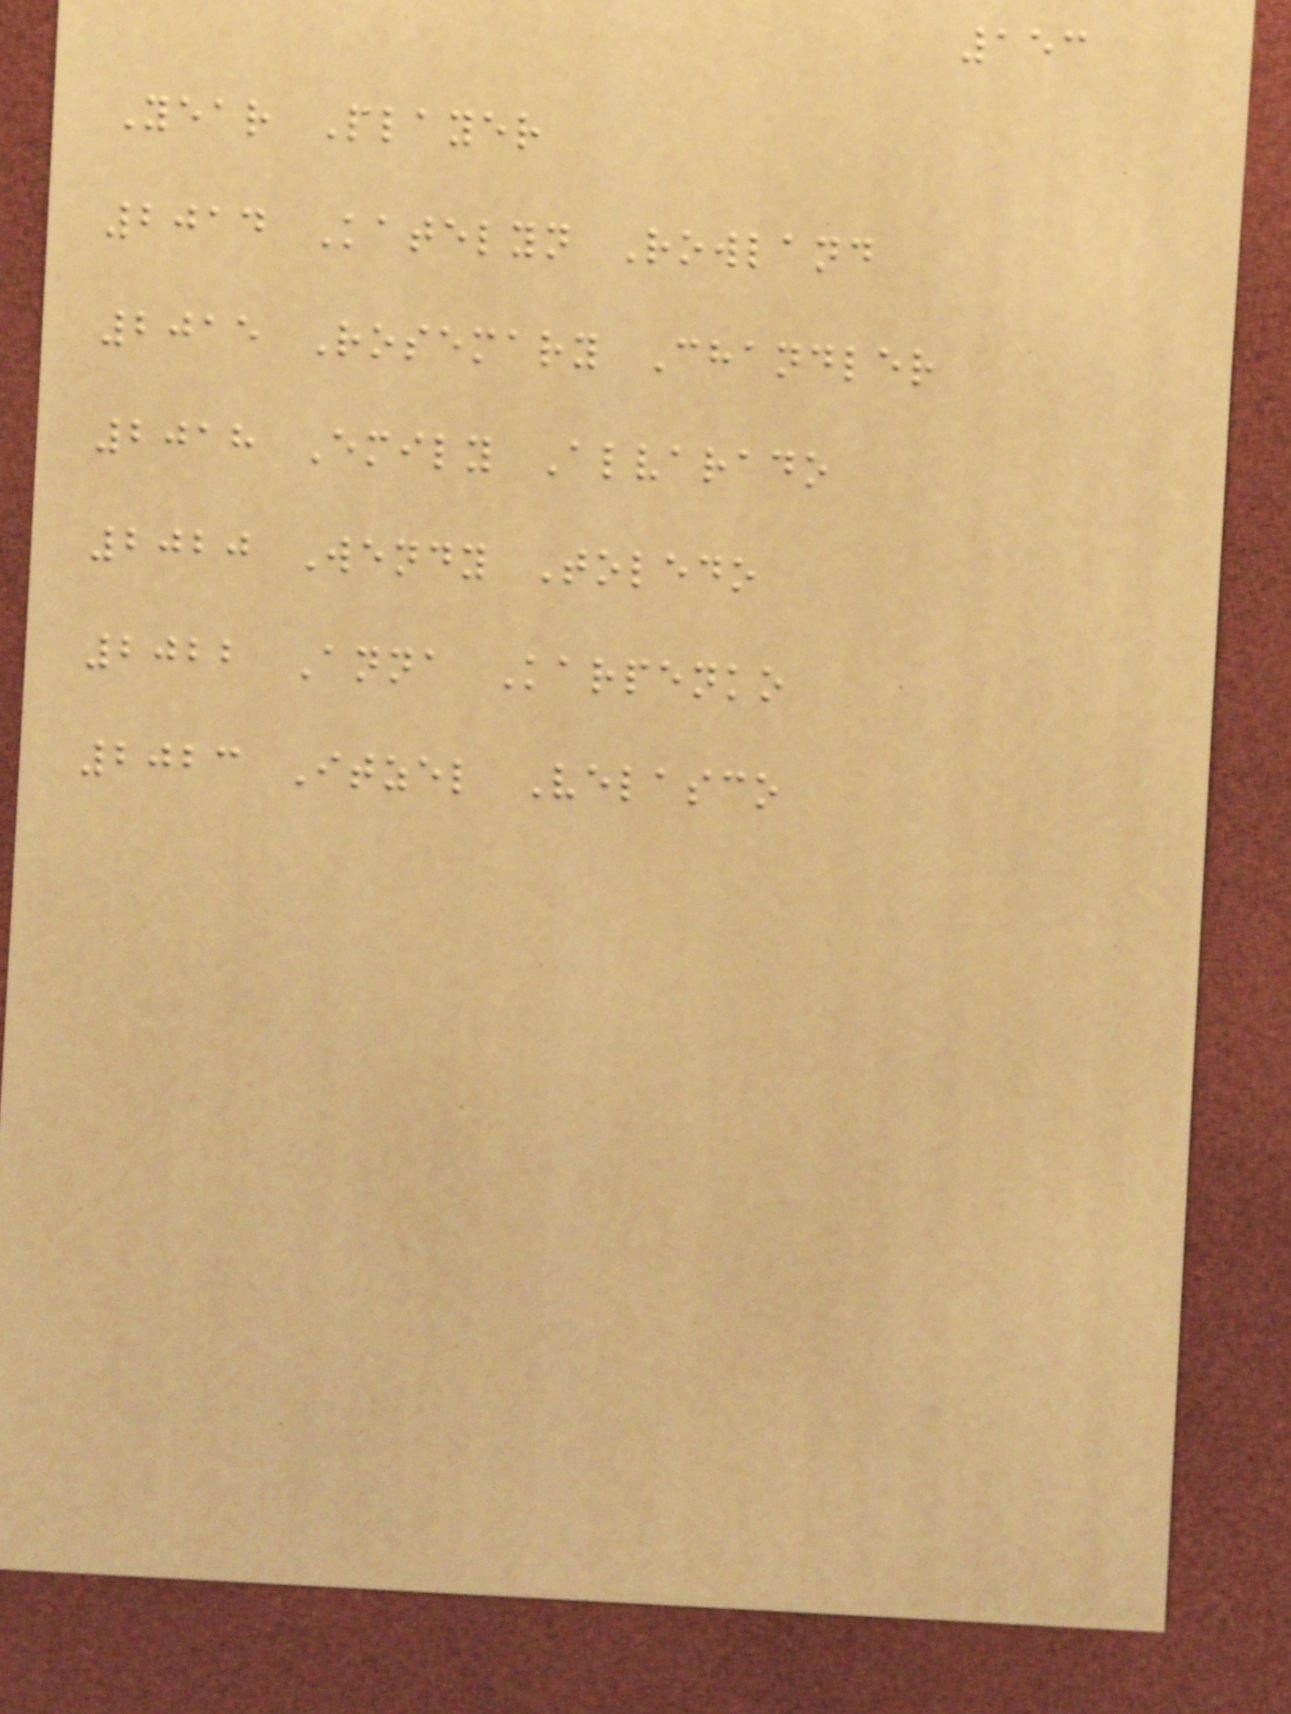153
Year Player
2014 Katelyn Rowland
2015 Rosemary Chandler
2018 Emily Alvarado
2020 Wendy Toledo
2022 Anna Karpenko
2023 Itzel Velasco
